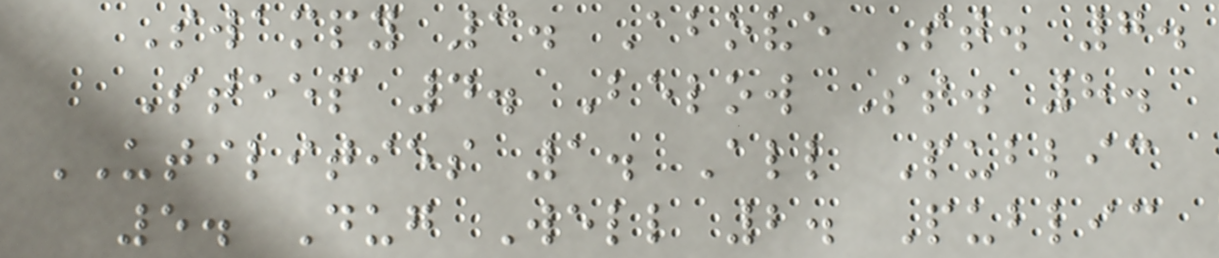Swampy 3. Above St. 7.
Steep 4. Below St. 8.
UTILITIES 1. All Public
5. Dug Well 2. Public
